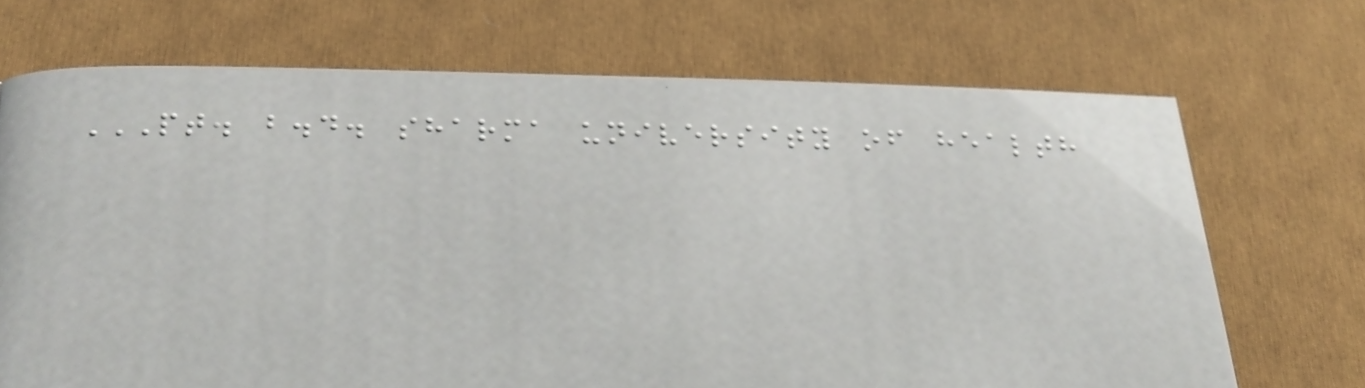PT. B.D. SHARMA UNIVERSITY OF HEALTH
